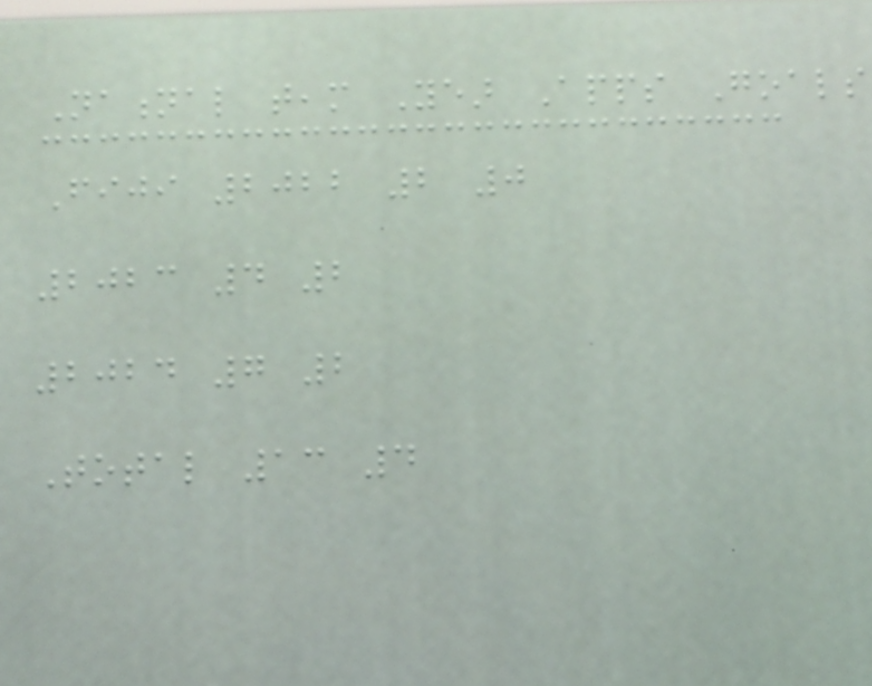National team Year Apps Goals
Fiji 2022 2 0
2023 4 2
2024 7 2
Total 13 4
